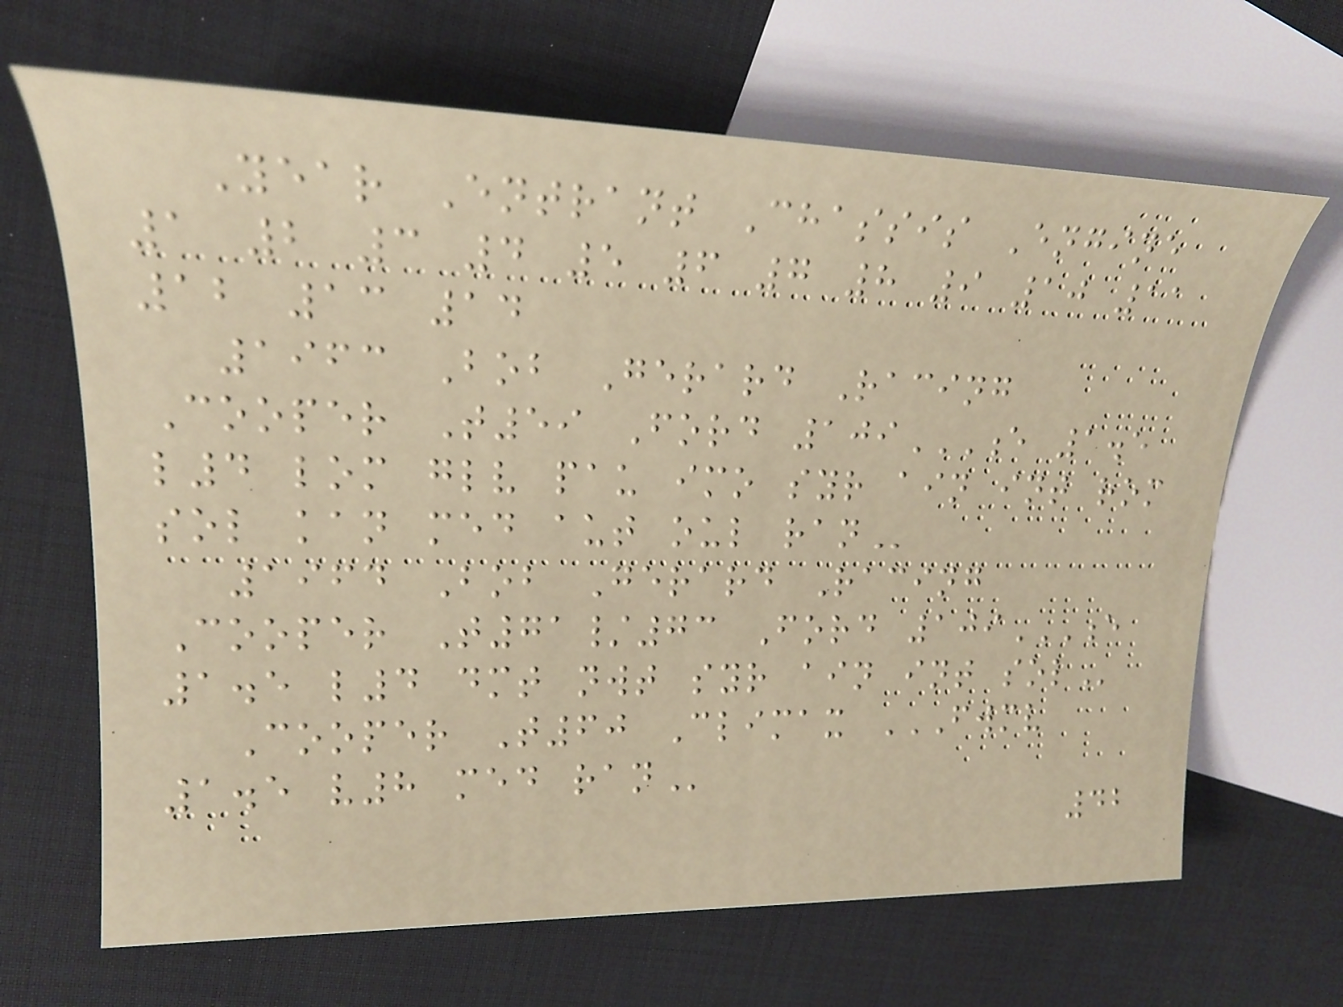Year Entrant Chassis Engine
1 2 3 4 5 6 7 8 9 10 11
12 13 14
1963 Bob Gerard Racing
Cooper T59 Ford 109E 1.5
L4 LOM GLV PAU IMO SYR AIN INT ROM
SOL KAN MED AUT OUL RAN
1964 Bob Gerard Racing
Cooper T71/73 Ford 109E
1.5 L4 DMT NWT SYR AIN INT SOL
Cooper T60 Climax FWMV
1.5 V8 MED RAN
42
